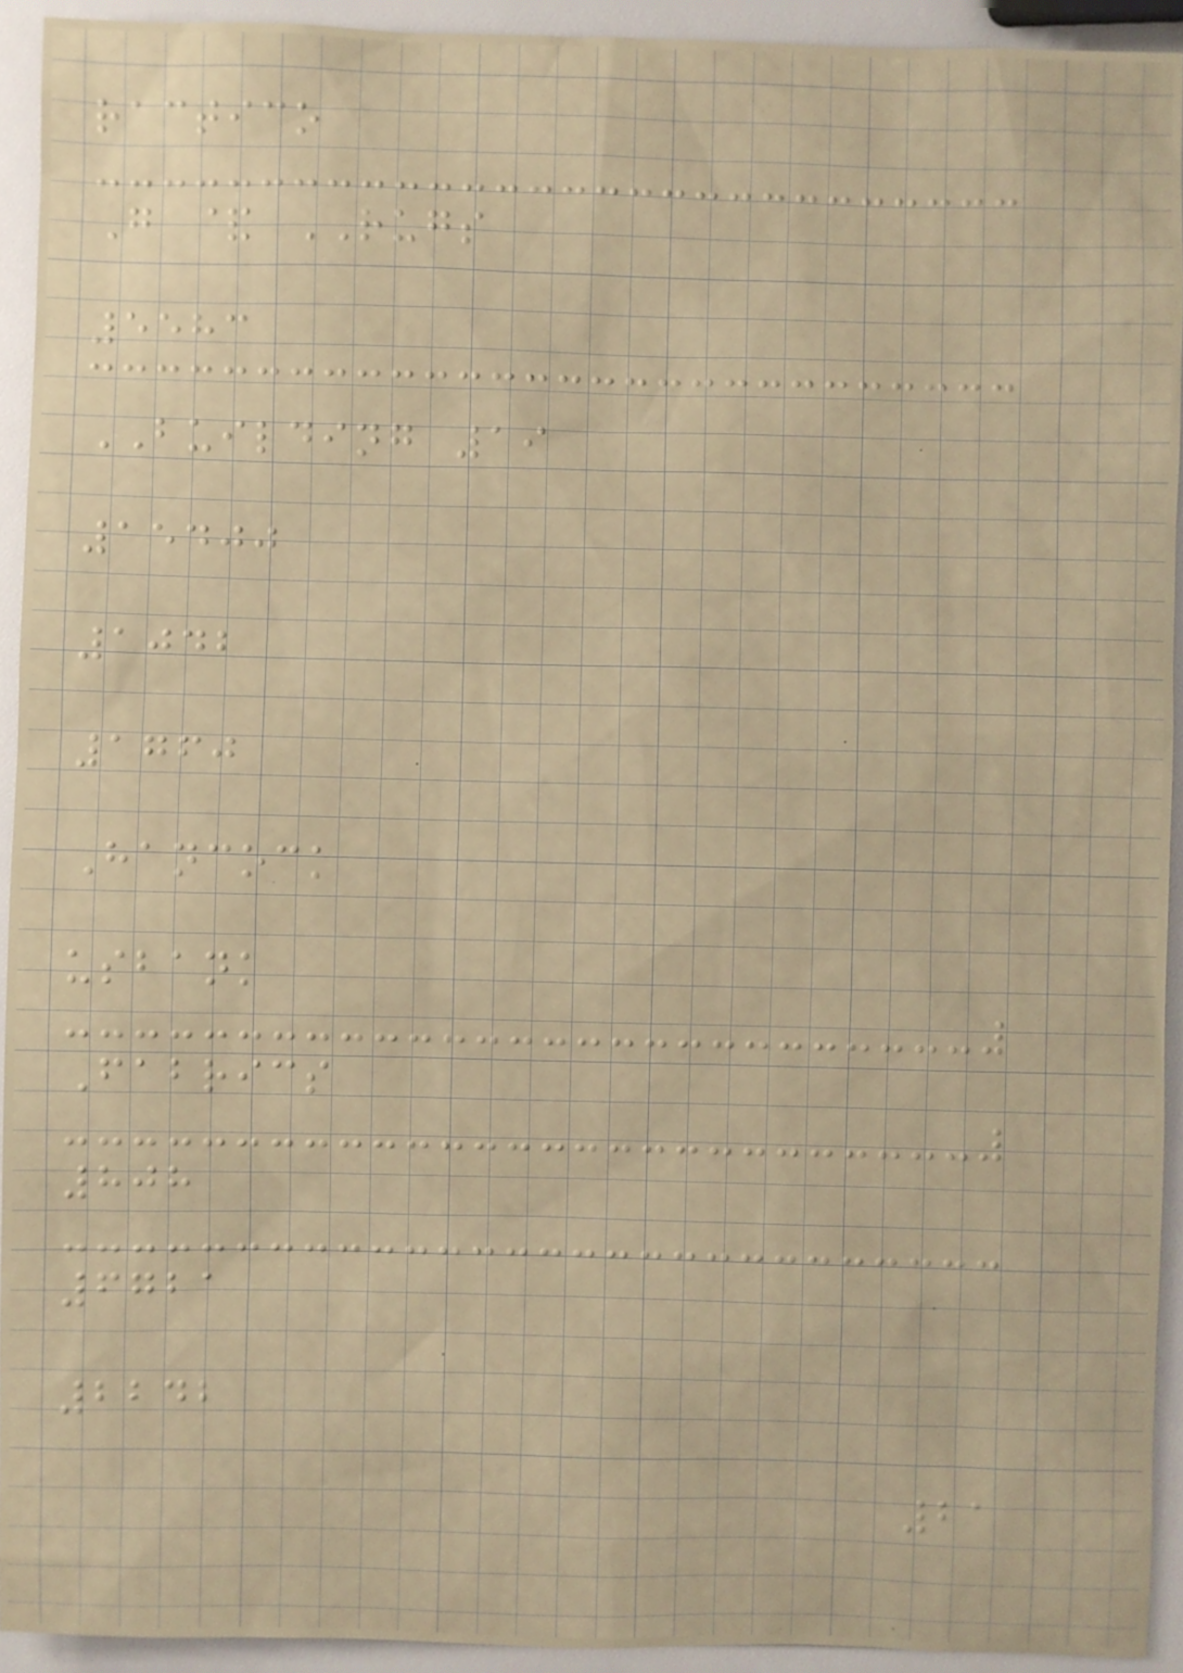ractico
G & RUGS
5583
BUILDING 19
15400
1042
1760
Hancock
usbank
Fabrics
808
6721
2242
21
